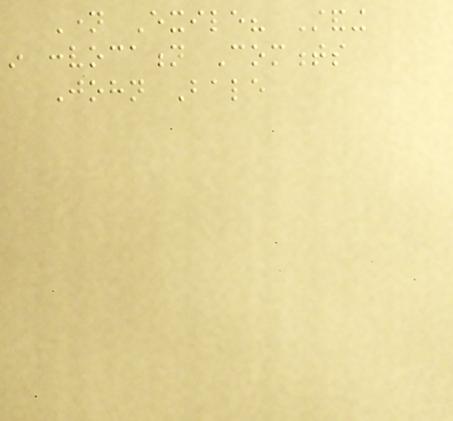Name Exile? Standing
in convocation Comments
John Bale
